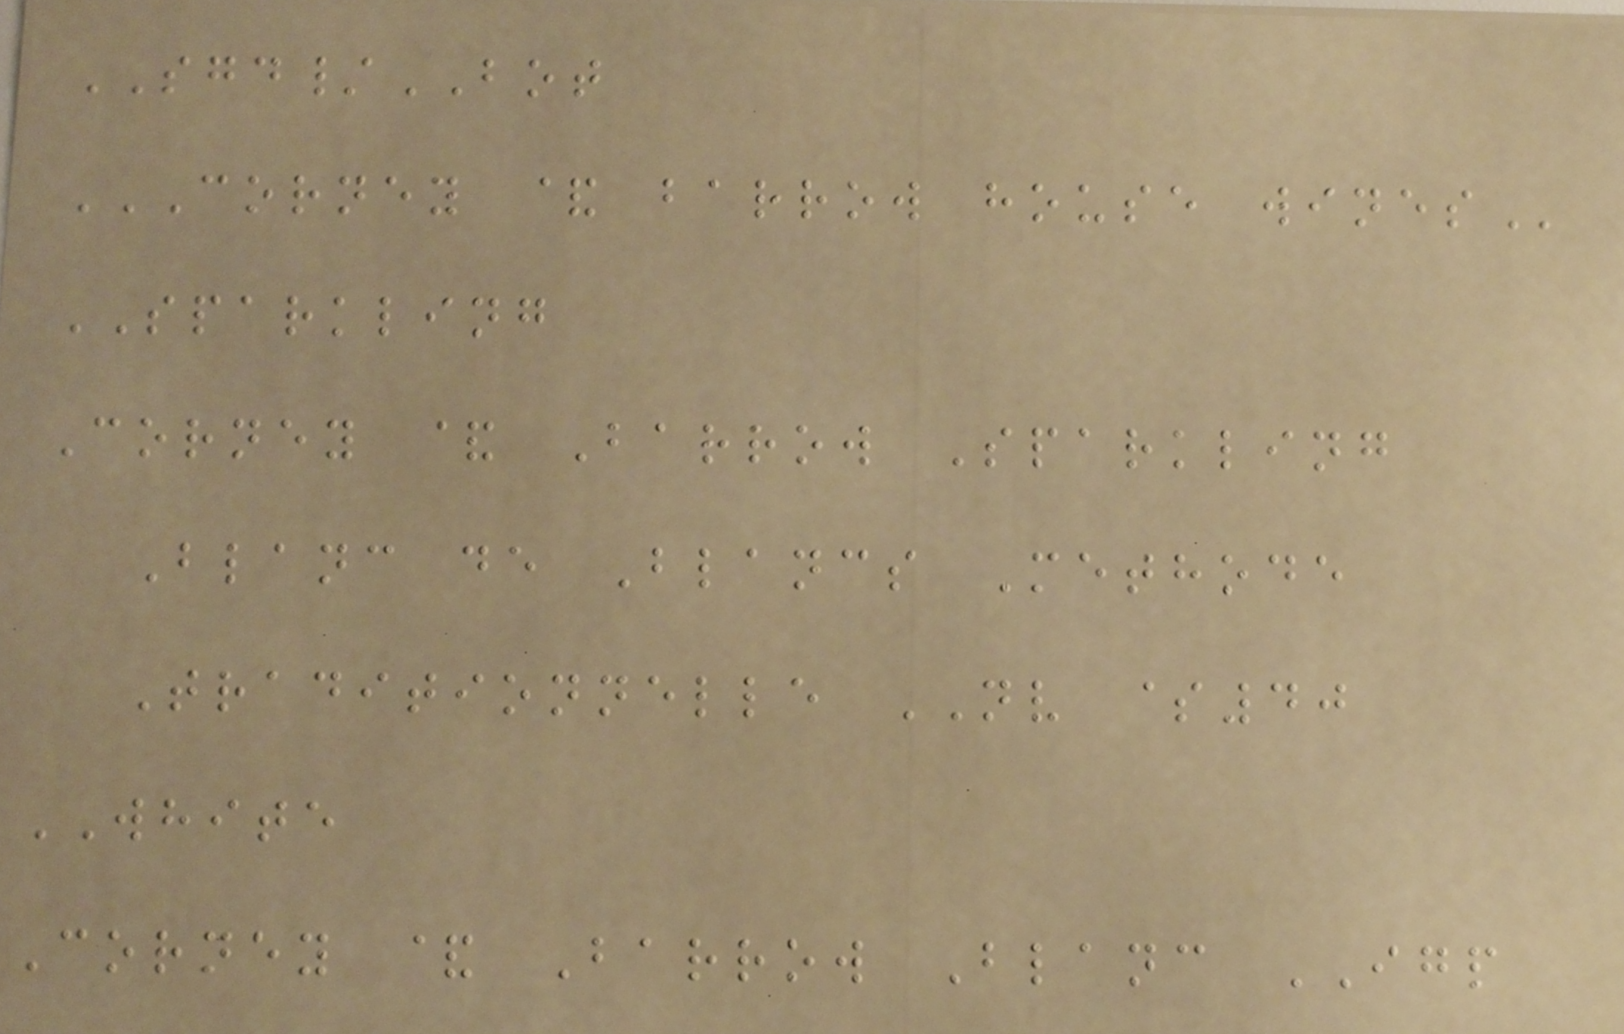SGD/BOT
CORNEY & BARROW HOUSE WINES
SPARKLING
Corney & Barrow Sparkling
Blanc de Blancs Methode
Traditionnelle NV $40
WHITE
Corney & Barrow Blanc IGP
